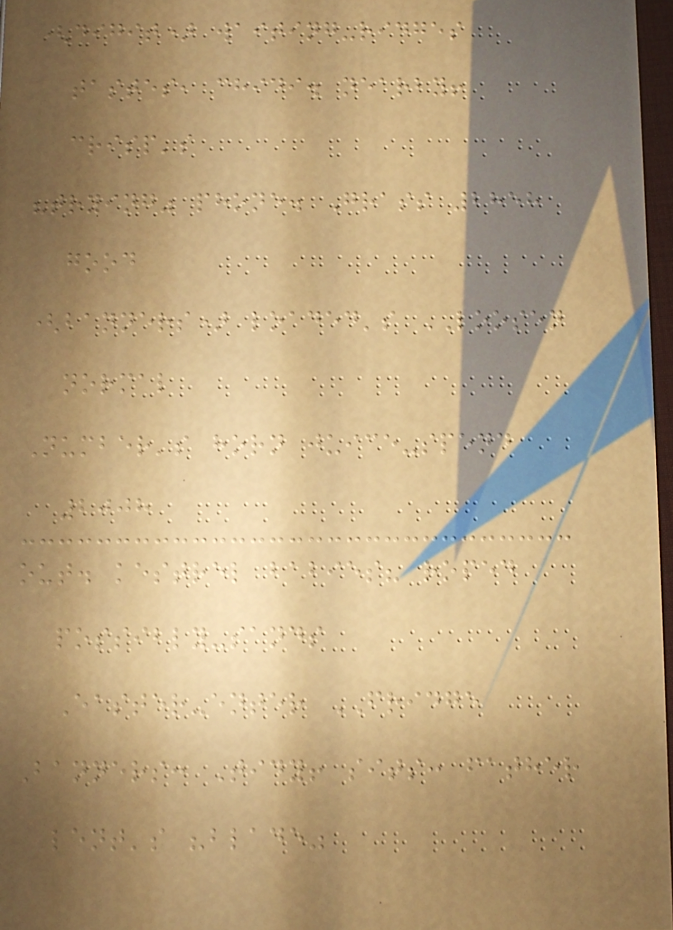(digit) waiting-ridges
tastes, chidi. nearby!
crisp's
"trying" phone. Grass 2858
good
(banners) loaded's LOOSEN
normal
Number's horn juice-spend
2008
out. kestrel babies? roped
possibly-sands
Easter-enter FRIDGE
Banners: Tidy! sits: father
lent's "blade"
